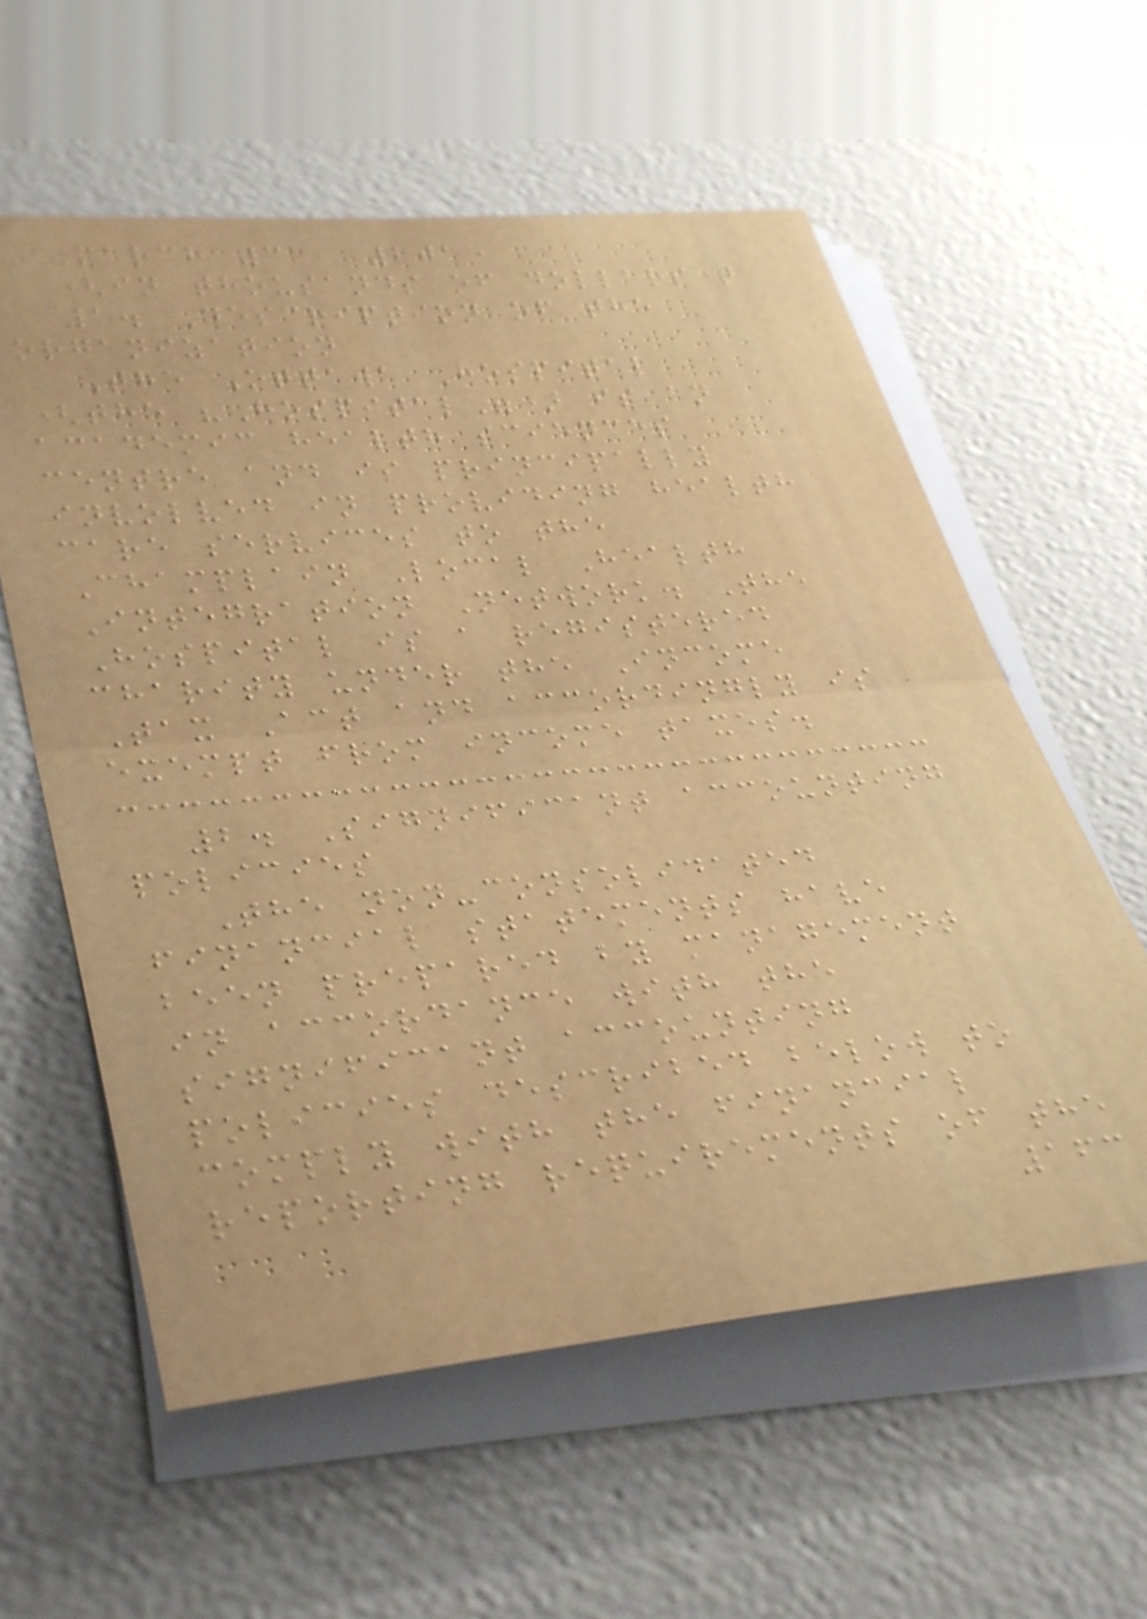March 31, 2015
(in thousands of dollars)
1. Description of the
organization
The Ottawa Hospital
(the "Hospital") is an
academic health sciences
centre and is principally
involved in providing health
care services to the
Champlain Local Health
Integration Network. The
Hospital is a registered
charity under the Income
Tax Act and accordingly is
exempt from income taxes.
2. Significant accounting
policies
The non-consolidated
financial statements have
been prepared by management
in accordance with the
significant accounting
policies described below to
comply with the financial
reporting requirements of the
163
